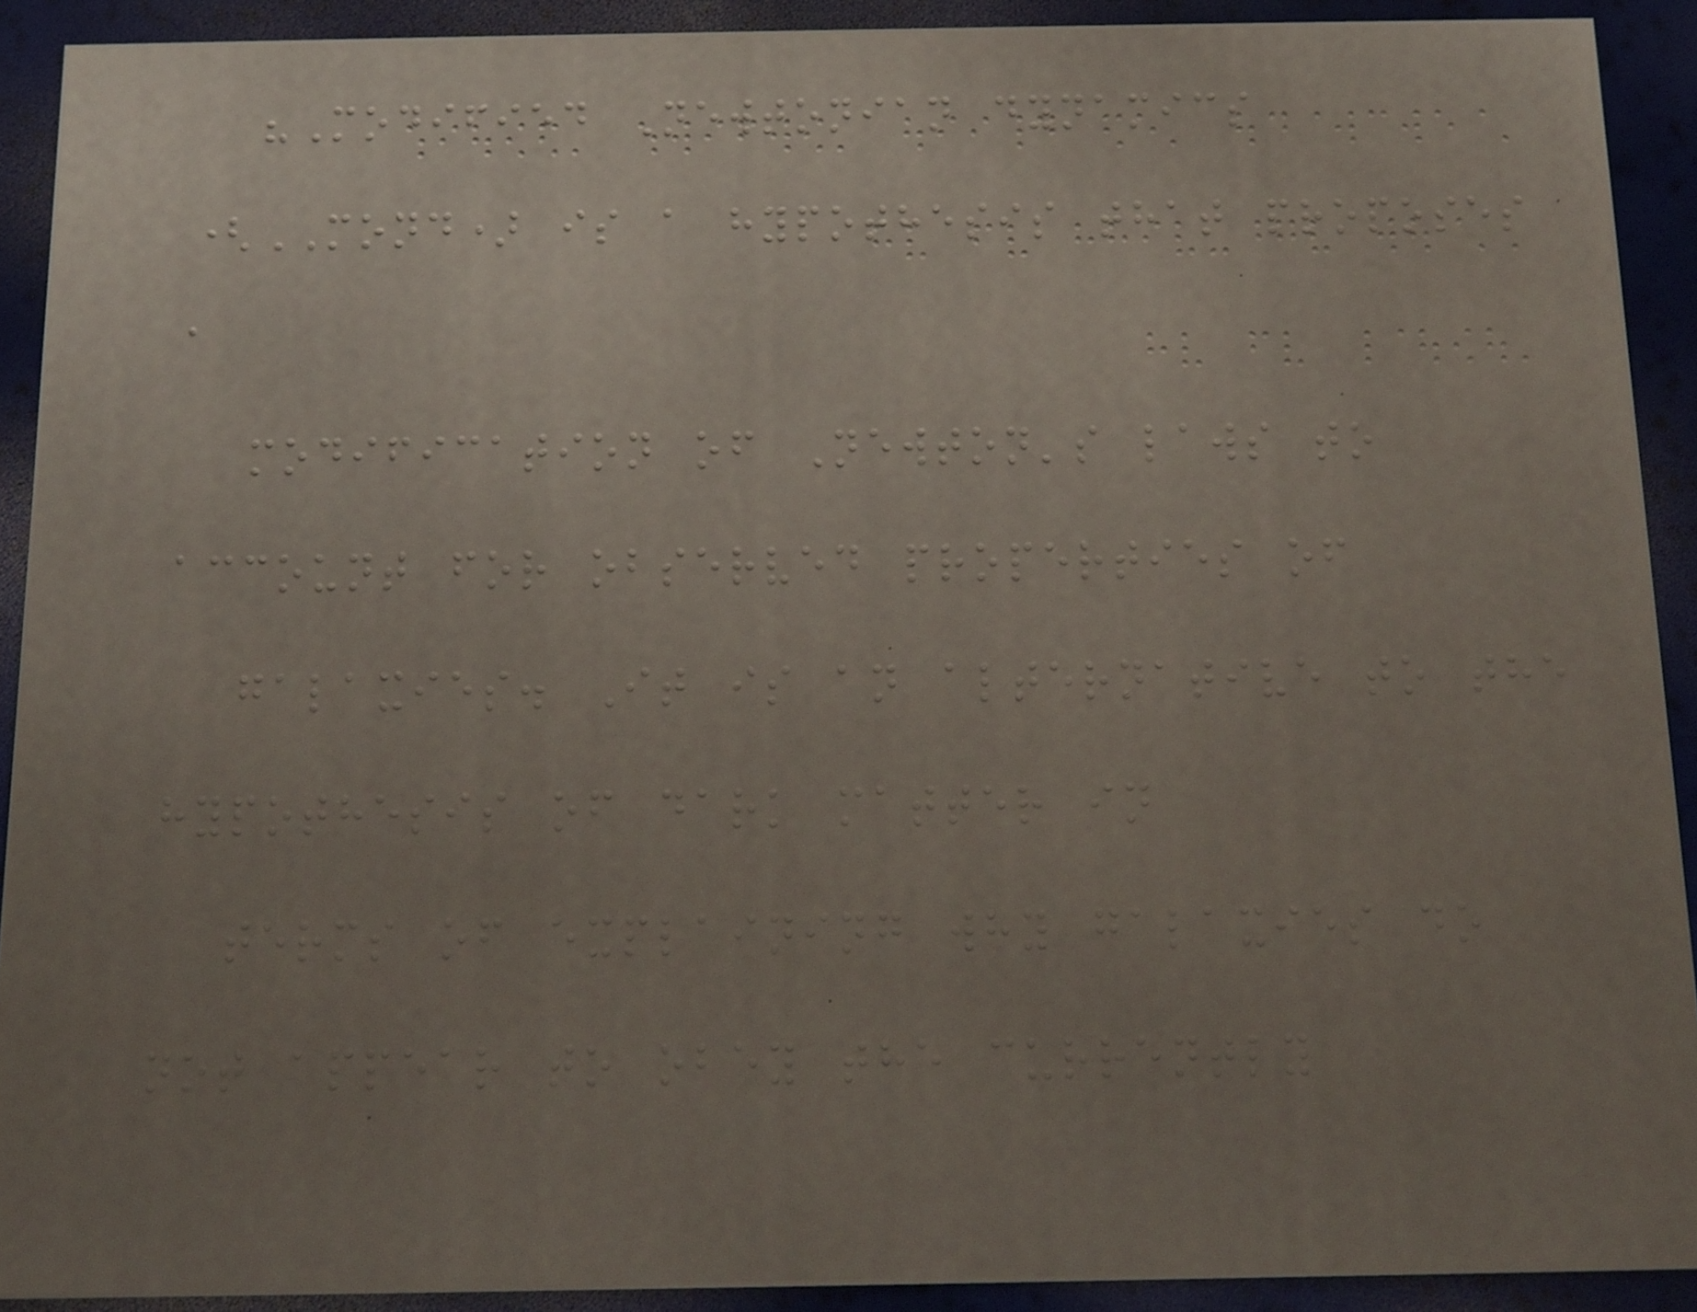"Modified Newtonian dynamics
(MOND) is a hypothesis that proposes
a
modification of Newton's laws to
account for observed properties of
galaxies. It is an alternative to the
hypothesis of dark matter in
terms of explaining why galaxies do
not appear to obey the currently
